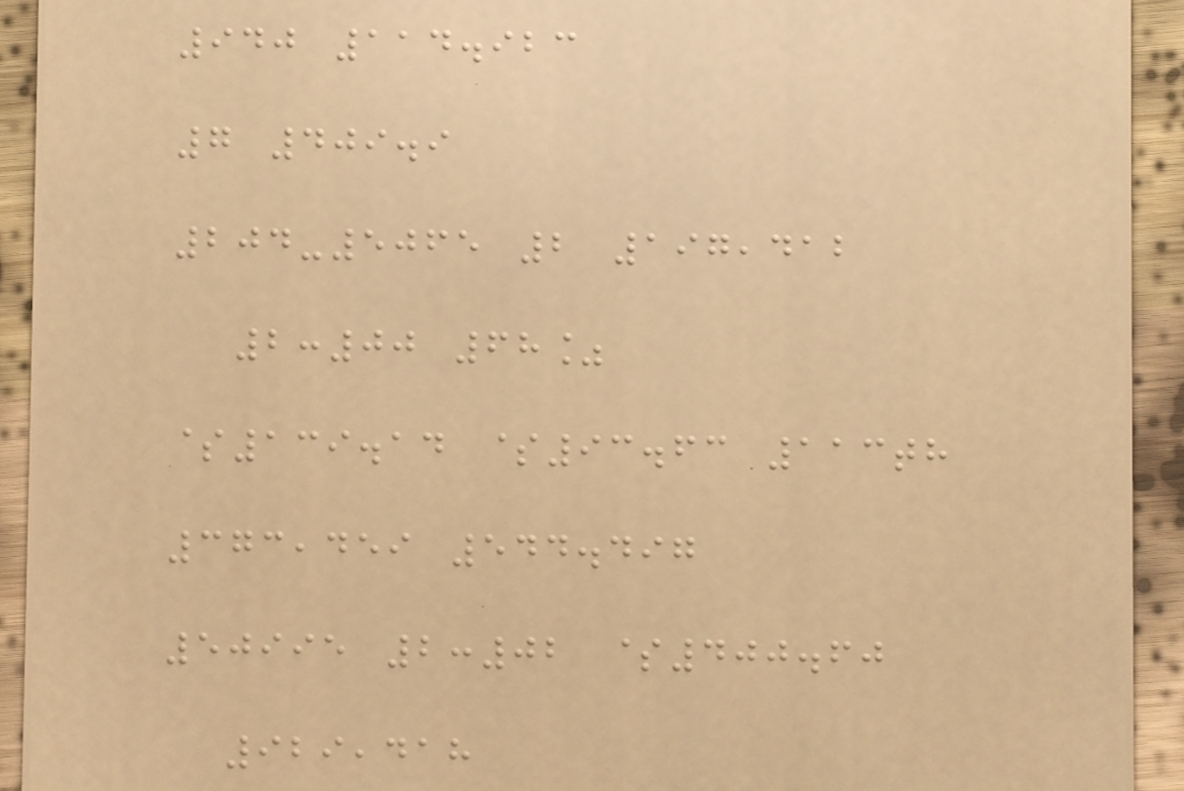940 114.923
7 409.9
204-5065 2 197,412
2:00 68%
$139.14 $93.63 113th
373,459 544.497
50995 2:02 $400.60
929,418
